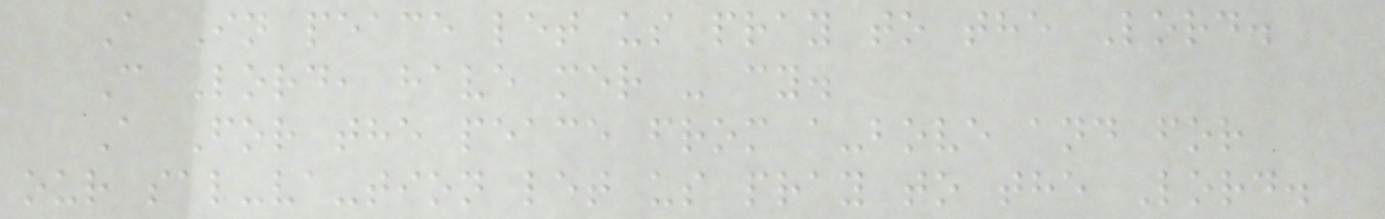A In peace let us pray to the Lord.
C Lord, have mer - cy.
A For the peace from a-bove and for
our sal-va-tion let us pray to the Lord.
